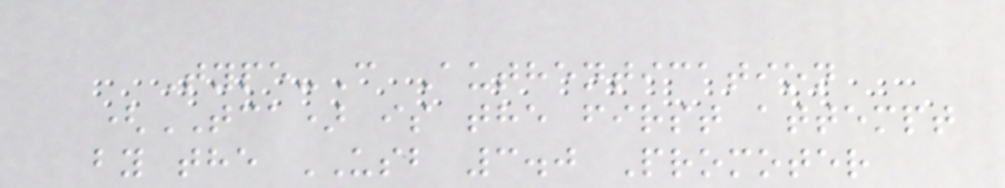Type-C Authentication
(TCA) is the first attempt
by the USB 3.0 Promoter
